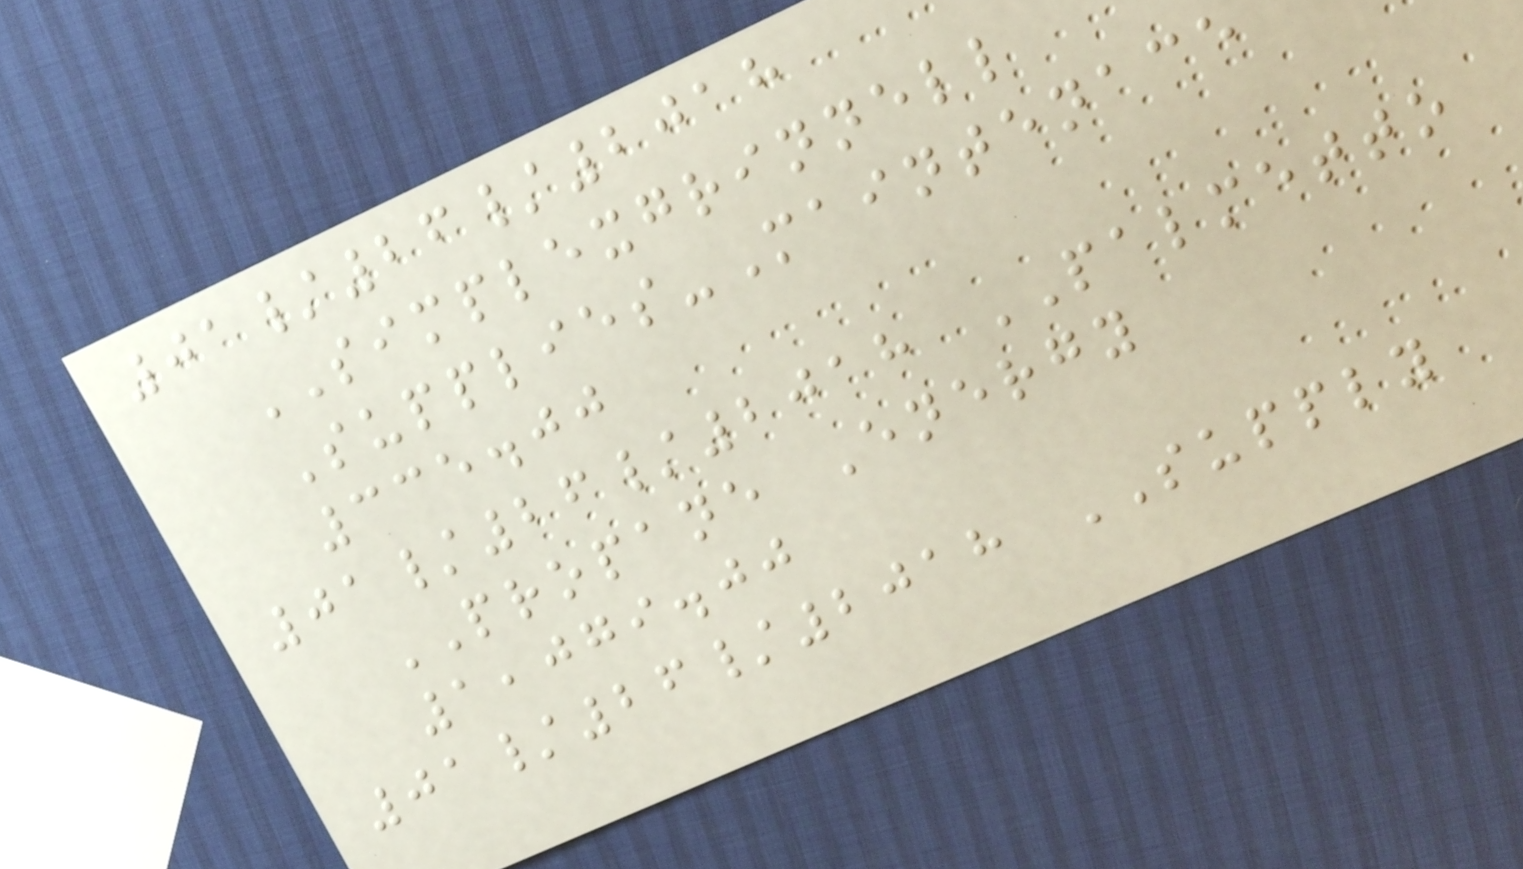01/26/2018
SIMPLEXGRINNELL
Supplies-Maintenace
335.00
01/26/2018 PALMETTO
PROPANE Energy
1,079.00
01/26/2018 SUPPLY
